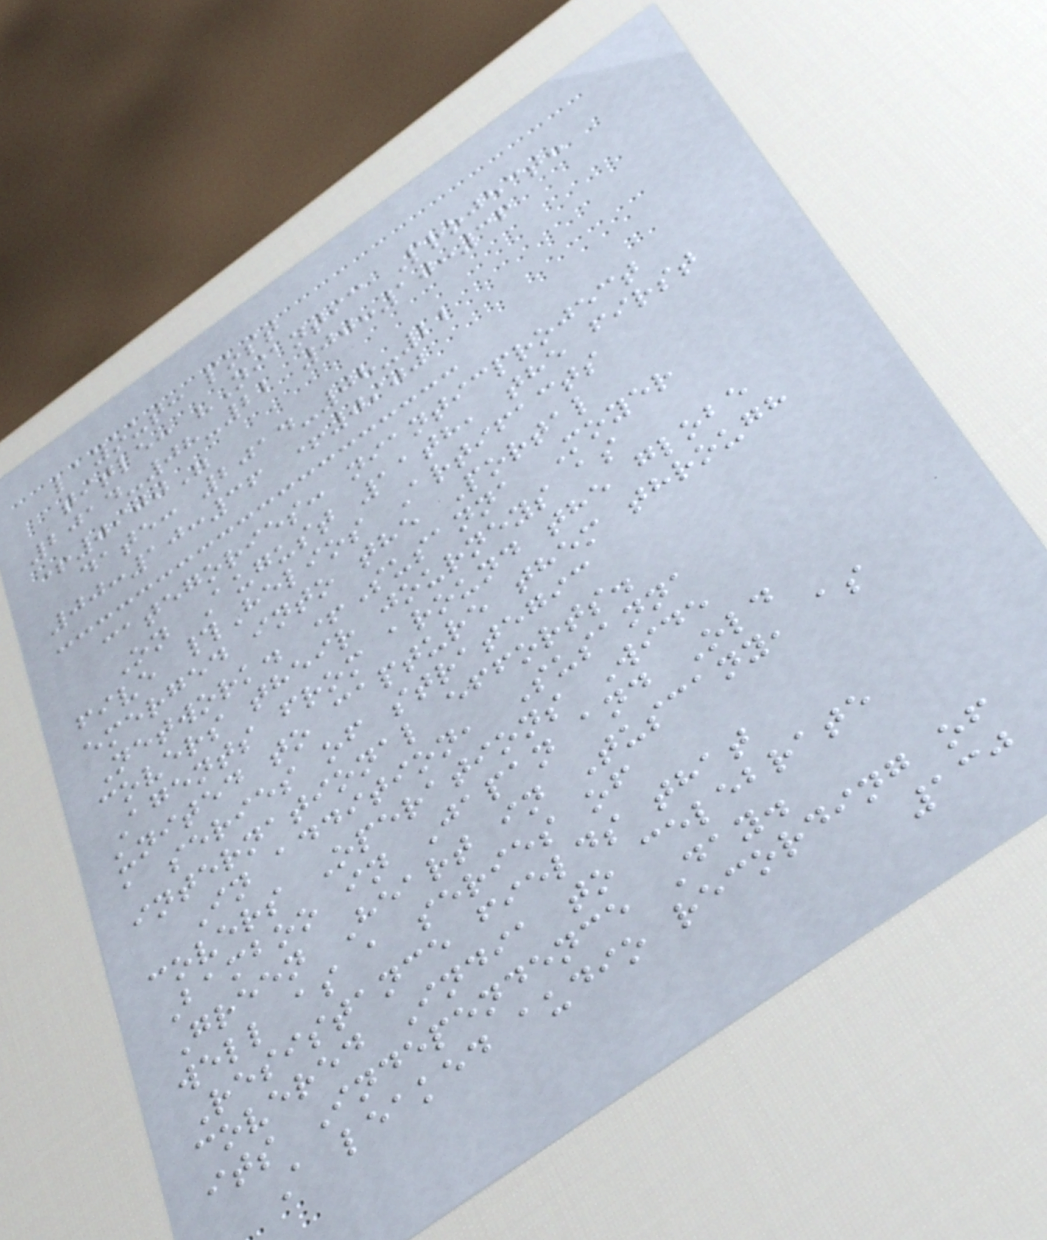layout: post
title: "Niantic Project:
2014-08-22 00:10:36
+0900"
date: 2014-08-22
00:10:36 +0900
categories: nianticproject
On August 11th, the first
five #Helios Artifacts
emerged into the Portal
Network. +Susanna Moyer
covers their journeys as
Agents from around the globe
united to capture them through
a series of strategic
international efforts.
In addition, Susanna
covers Operations Wide
Bamboo in Japan and Old
Green Heart in Tuscany, as
well as a series of
Resistance fields that
covered India to celebrate
its Independence Day.
A leaked audio recording of
130
